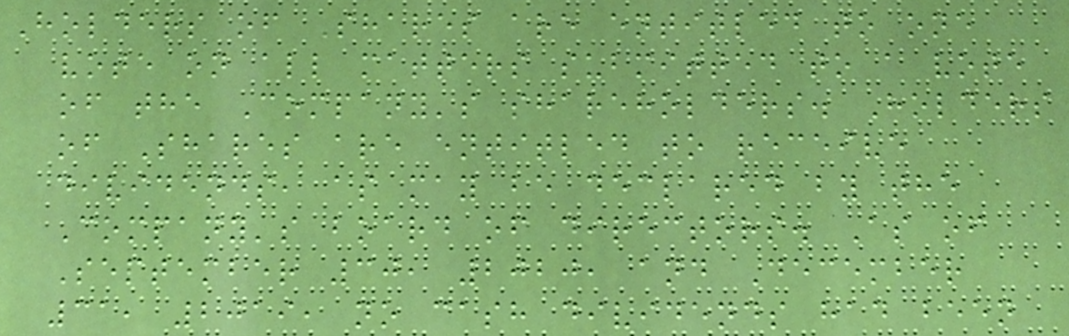Holders of Shares are entitled to one
vote on all matters submitted to a vote
of the Company's shareholders. Holders
of Shares are entitled to receive
dividends, as may be declared by the
Company's board of directors. As of
September 30, 2020, and December
31, 2019, no cash dividends had been
